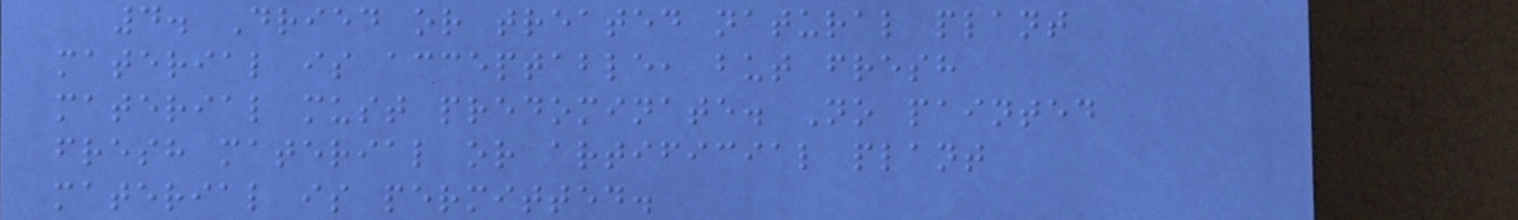4. Dried or treated natural plant
material is acceptable, but fresh
material must predominate. No painted
fresh material or artificial plant
material is permitted.
